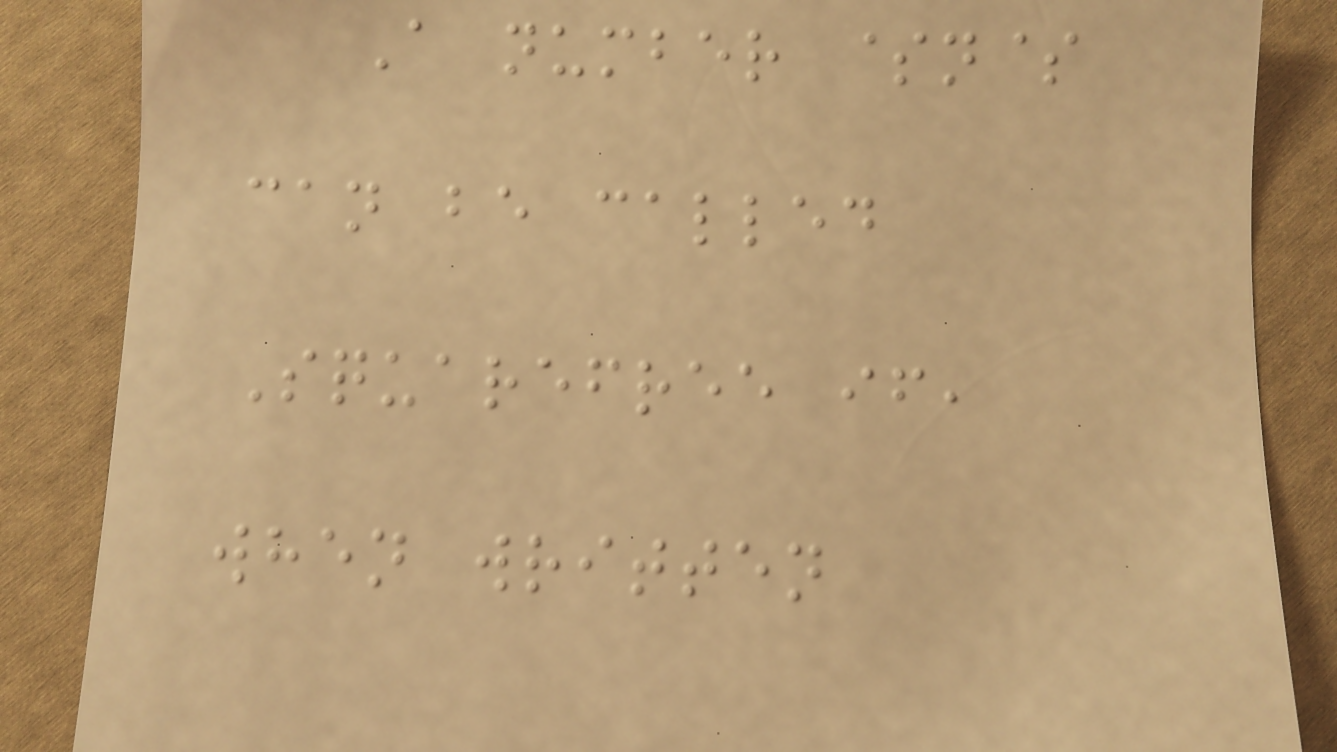A number $n$
can be called
Squarefree if,
when written
